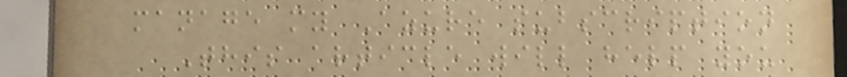manage my Azure subscription
This article will help you
